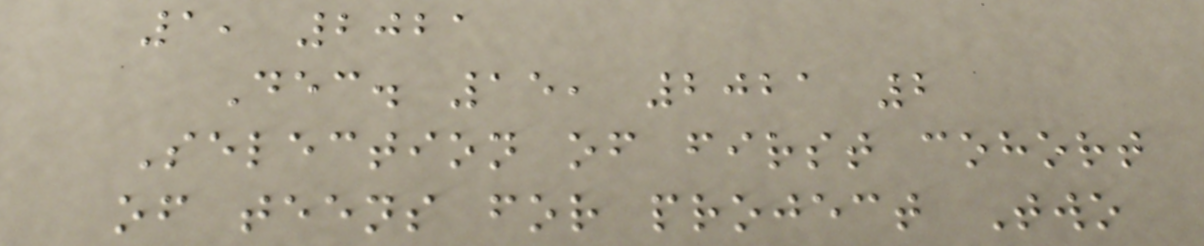1, 2021
Dec. 15, 2021 2
Selection of first cohort
of teens for project Two
